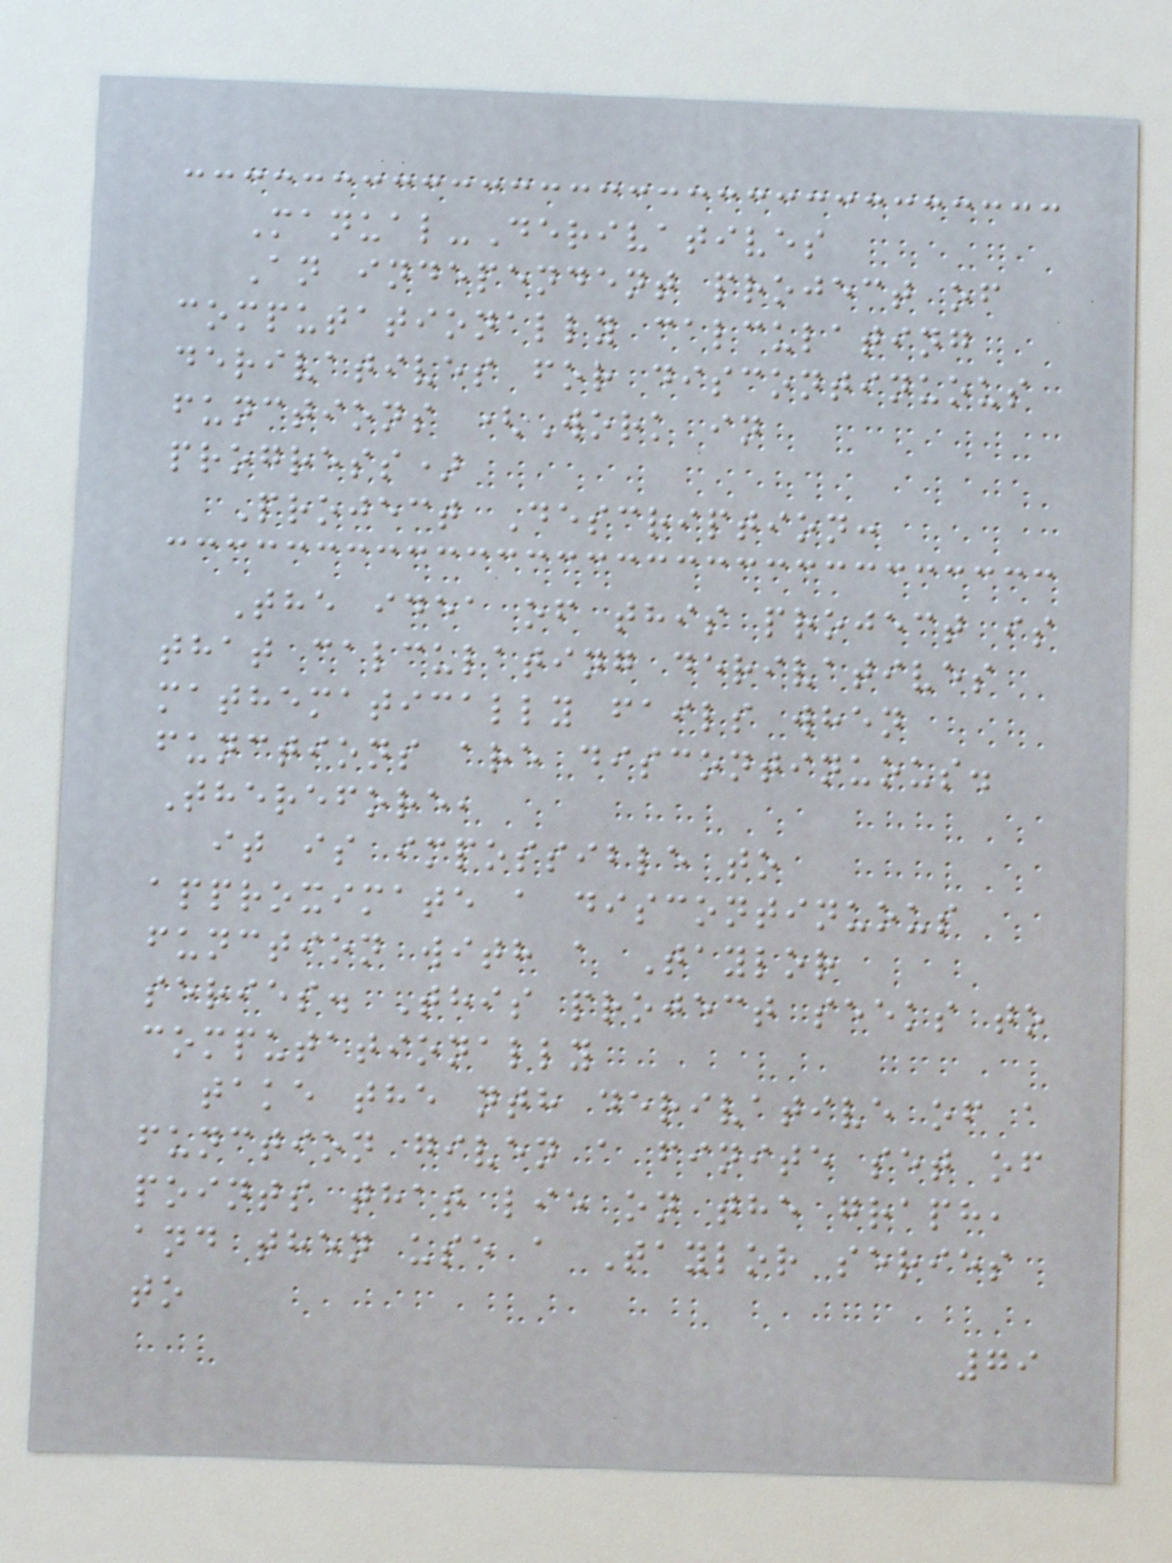Manual-Derivatives
An independent project of
computationally calculating
derivatives for discontinuous
functions (Work in
progress)
Project Description:
The idea of this project is
that calculating derivatives
mathematically fails when
functions are discontinuous.
Therefore,
it is impossible to
approximate a discontinuous
function with a Taylor
series. This project seeks to
computationally
take the nth derivative of a
function given a finite set of
points that lie on the graph,
and then use a Taylor series
to
79
